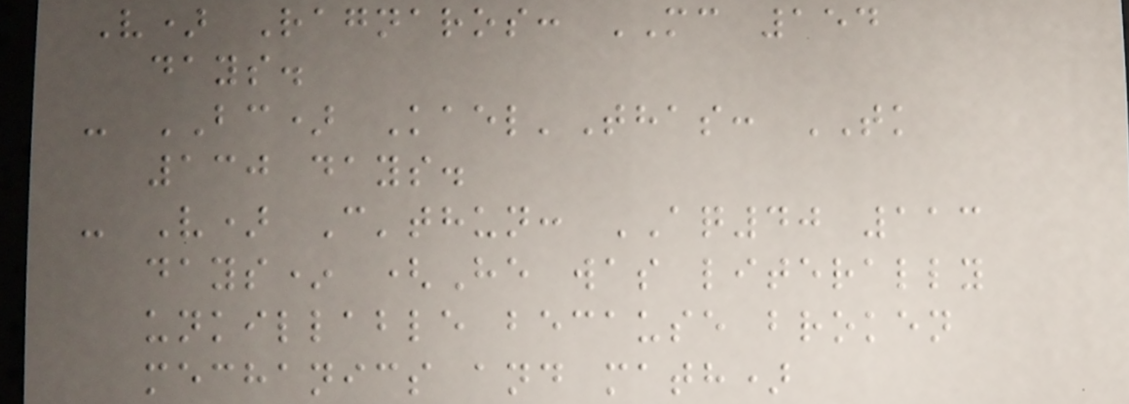V) Ragnaros: MC 154
days.
- BC) Kael'Thas: TK
130 days.
- V) C'thun: AQ40 113
days* (He was literally
unkillable because broken
mechanics and math)
